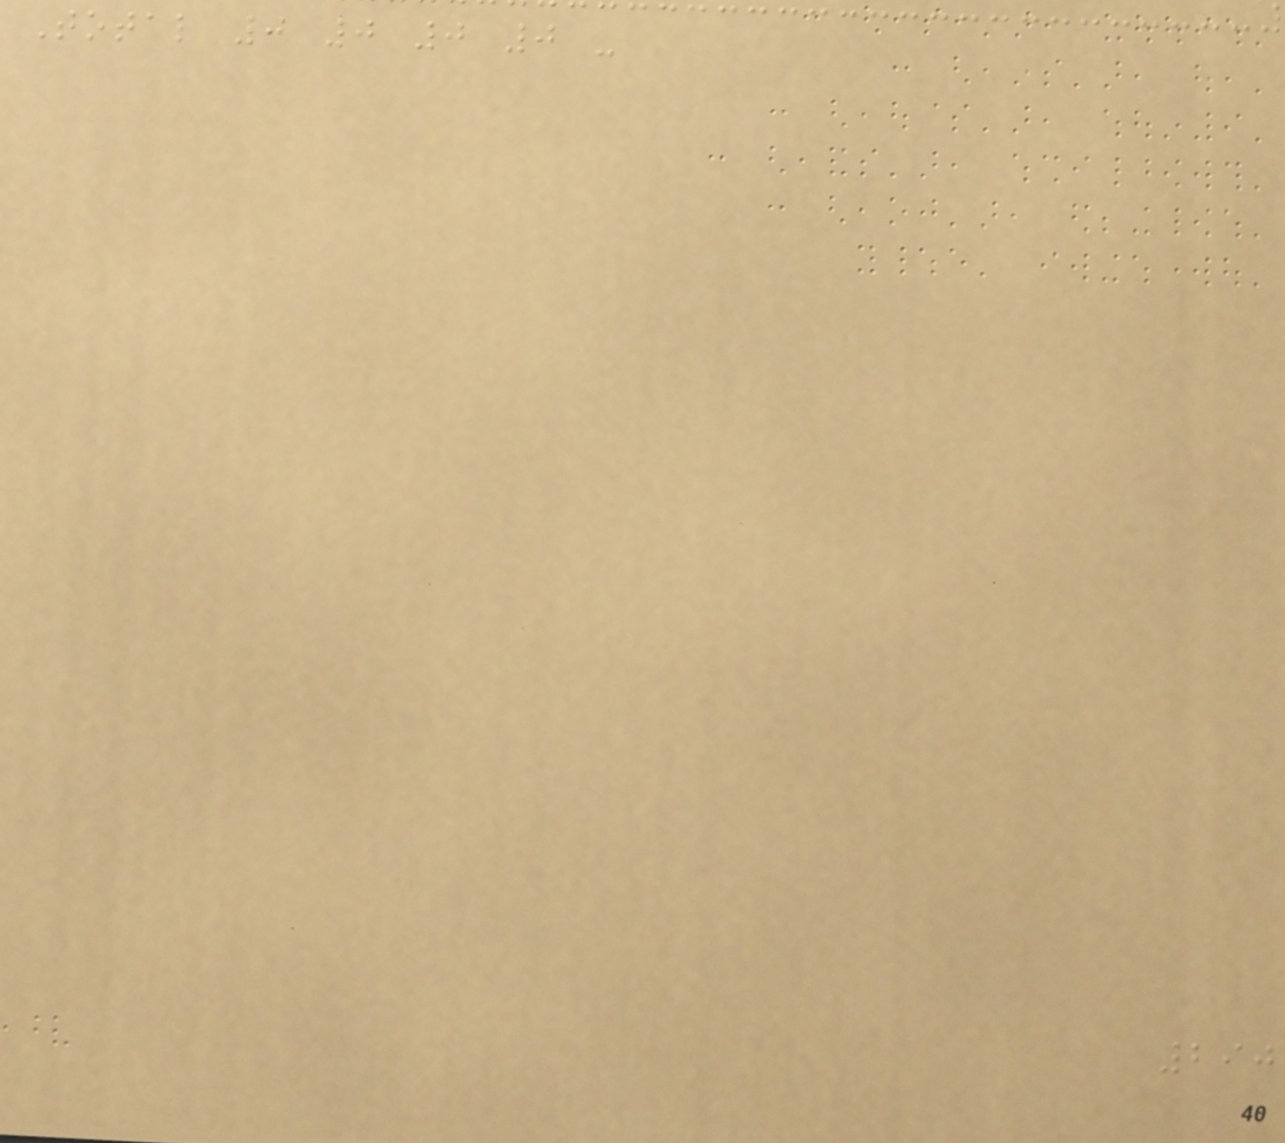Total 0 0 0 0 -
290
